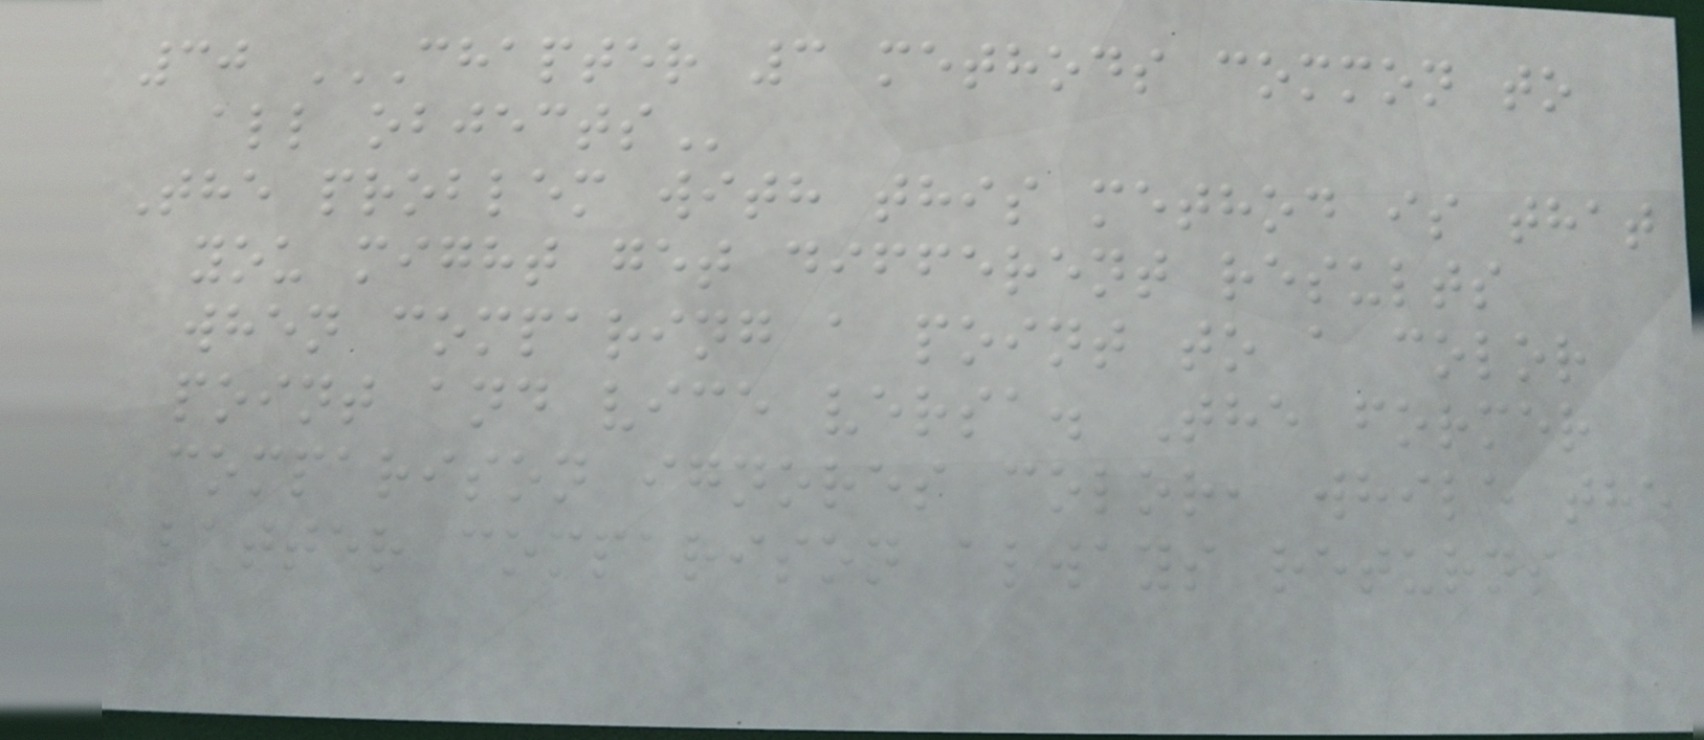30 CHAPTER 3 METHODS COMMON TO
ALL OBJECTS
The problem with this method is that
you might get different results
when comparing a point to a color
point and vice versa. The former
comparison ignores color, while the
latter comparison always returns
